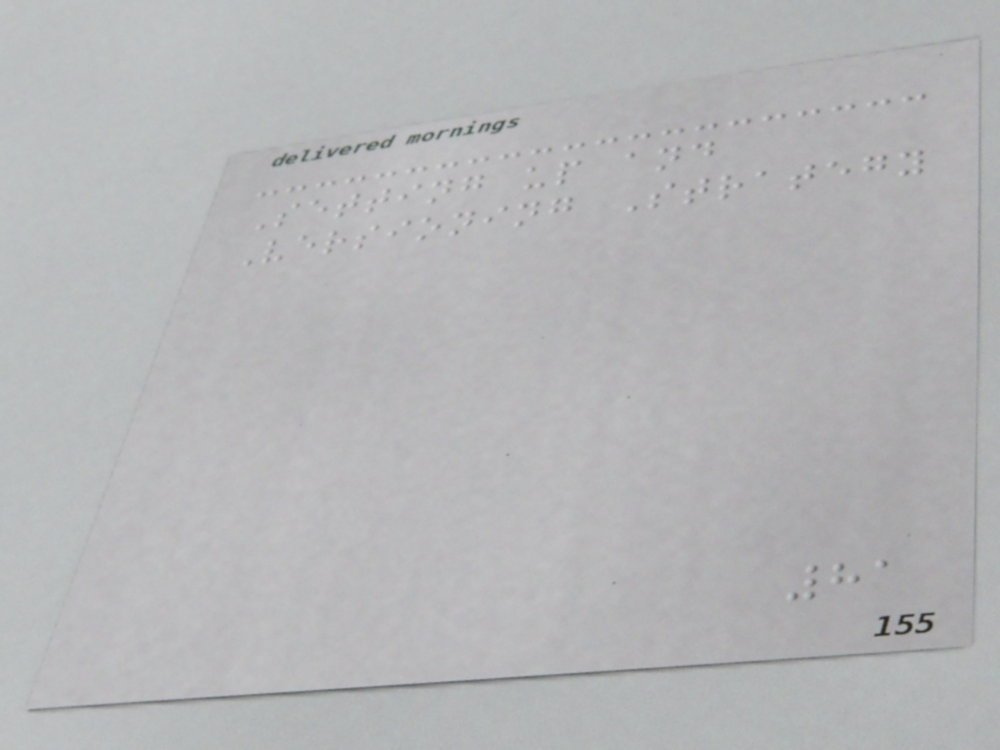Setting up and
Versioning Strategy
81
